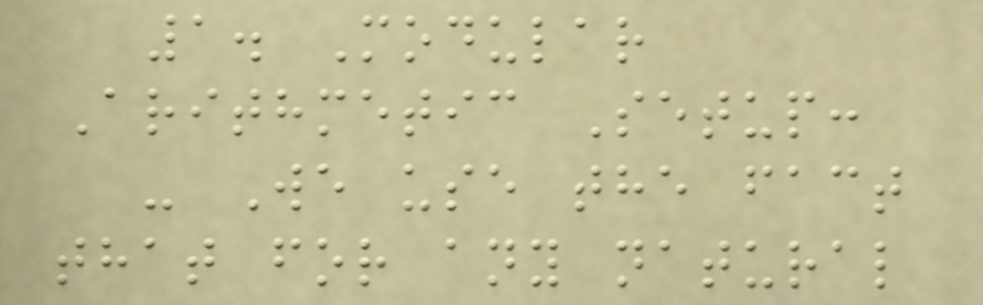1. Modular
Arithmetic Setup:
- We use the fact
that for any natural
